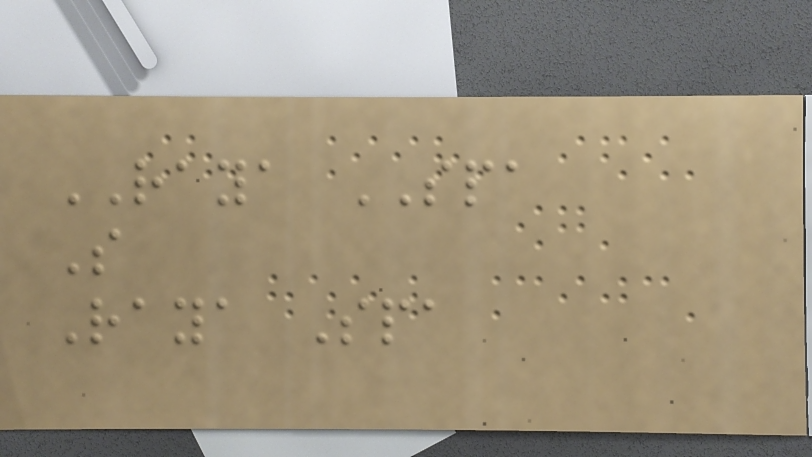RAYA SPA
S
Raya Spa
